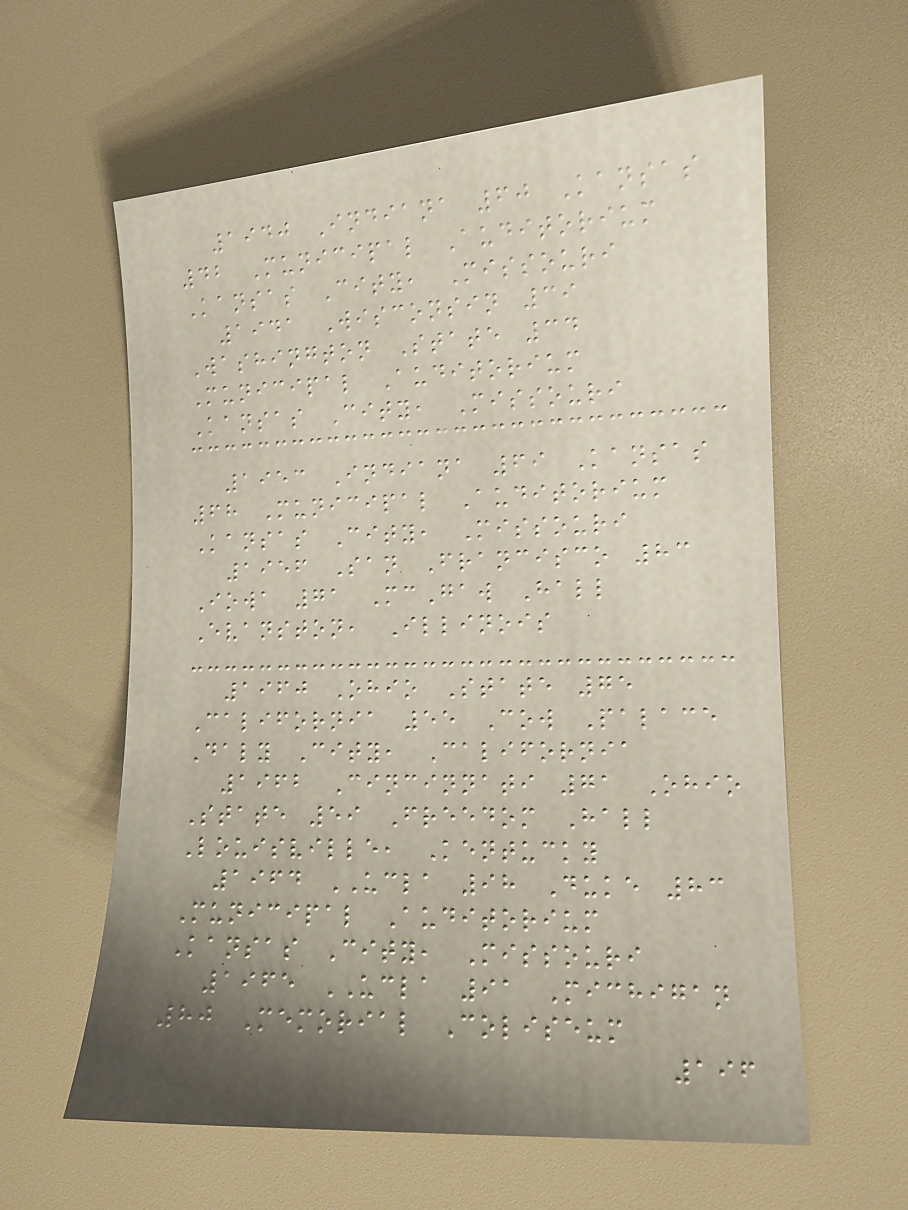1940 Indiana 60 Kansas
42 Municipal Auditorium
Kansas City, Missouri
1941 Wisconsin 39
Washington State 34
Municipal Auditorium
Kansas City, Missouri
1953 Indiana 69 Kansas
68 Municipal Auditorium
Kansas City, Missouri
1956 San Francisco 83
Iowa 71 McGaw Hall
Evanston, Illinois
1960 Ohio State 75
California 55 Cow Palace
Daly City, California
1962 Cincinnati 71 Ohio
State 59 Freedom Hall
Louisville, Kentucky
1964 UCLA 98 Duke 83
Municipal Auditorium
Kansas City, Missouri
1965 UCLA 91 Michigan
80 Memorial Coliseum
196
